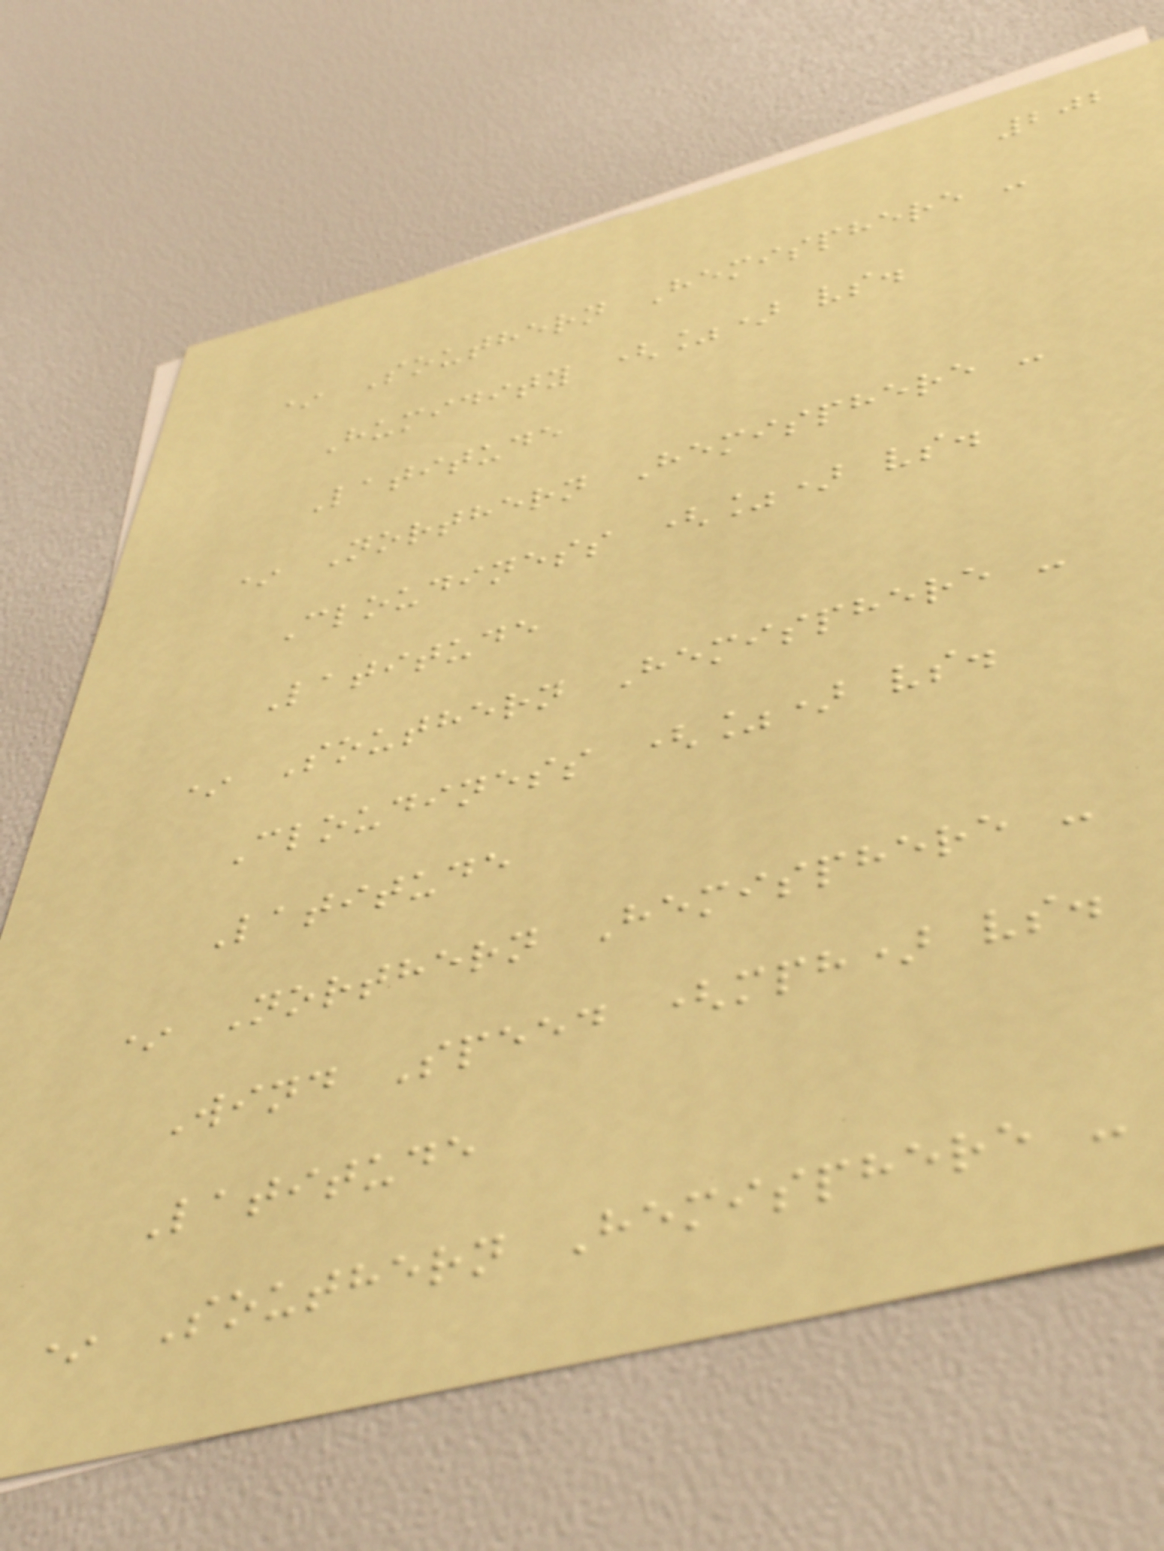202
* Southern Hemisphere -
Humidity (%) vs.
Latitude
* Northern Hemisphere -
Cloudiness (%) vs.
Latitude
* Southern Hemisphere -
Cloudiness (%) vs.
Latitude
* Northern Hemisphere -
Wind Speed (mph) vs.
Latitude
* Southern Hemisphere -
